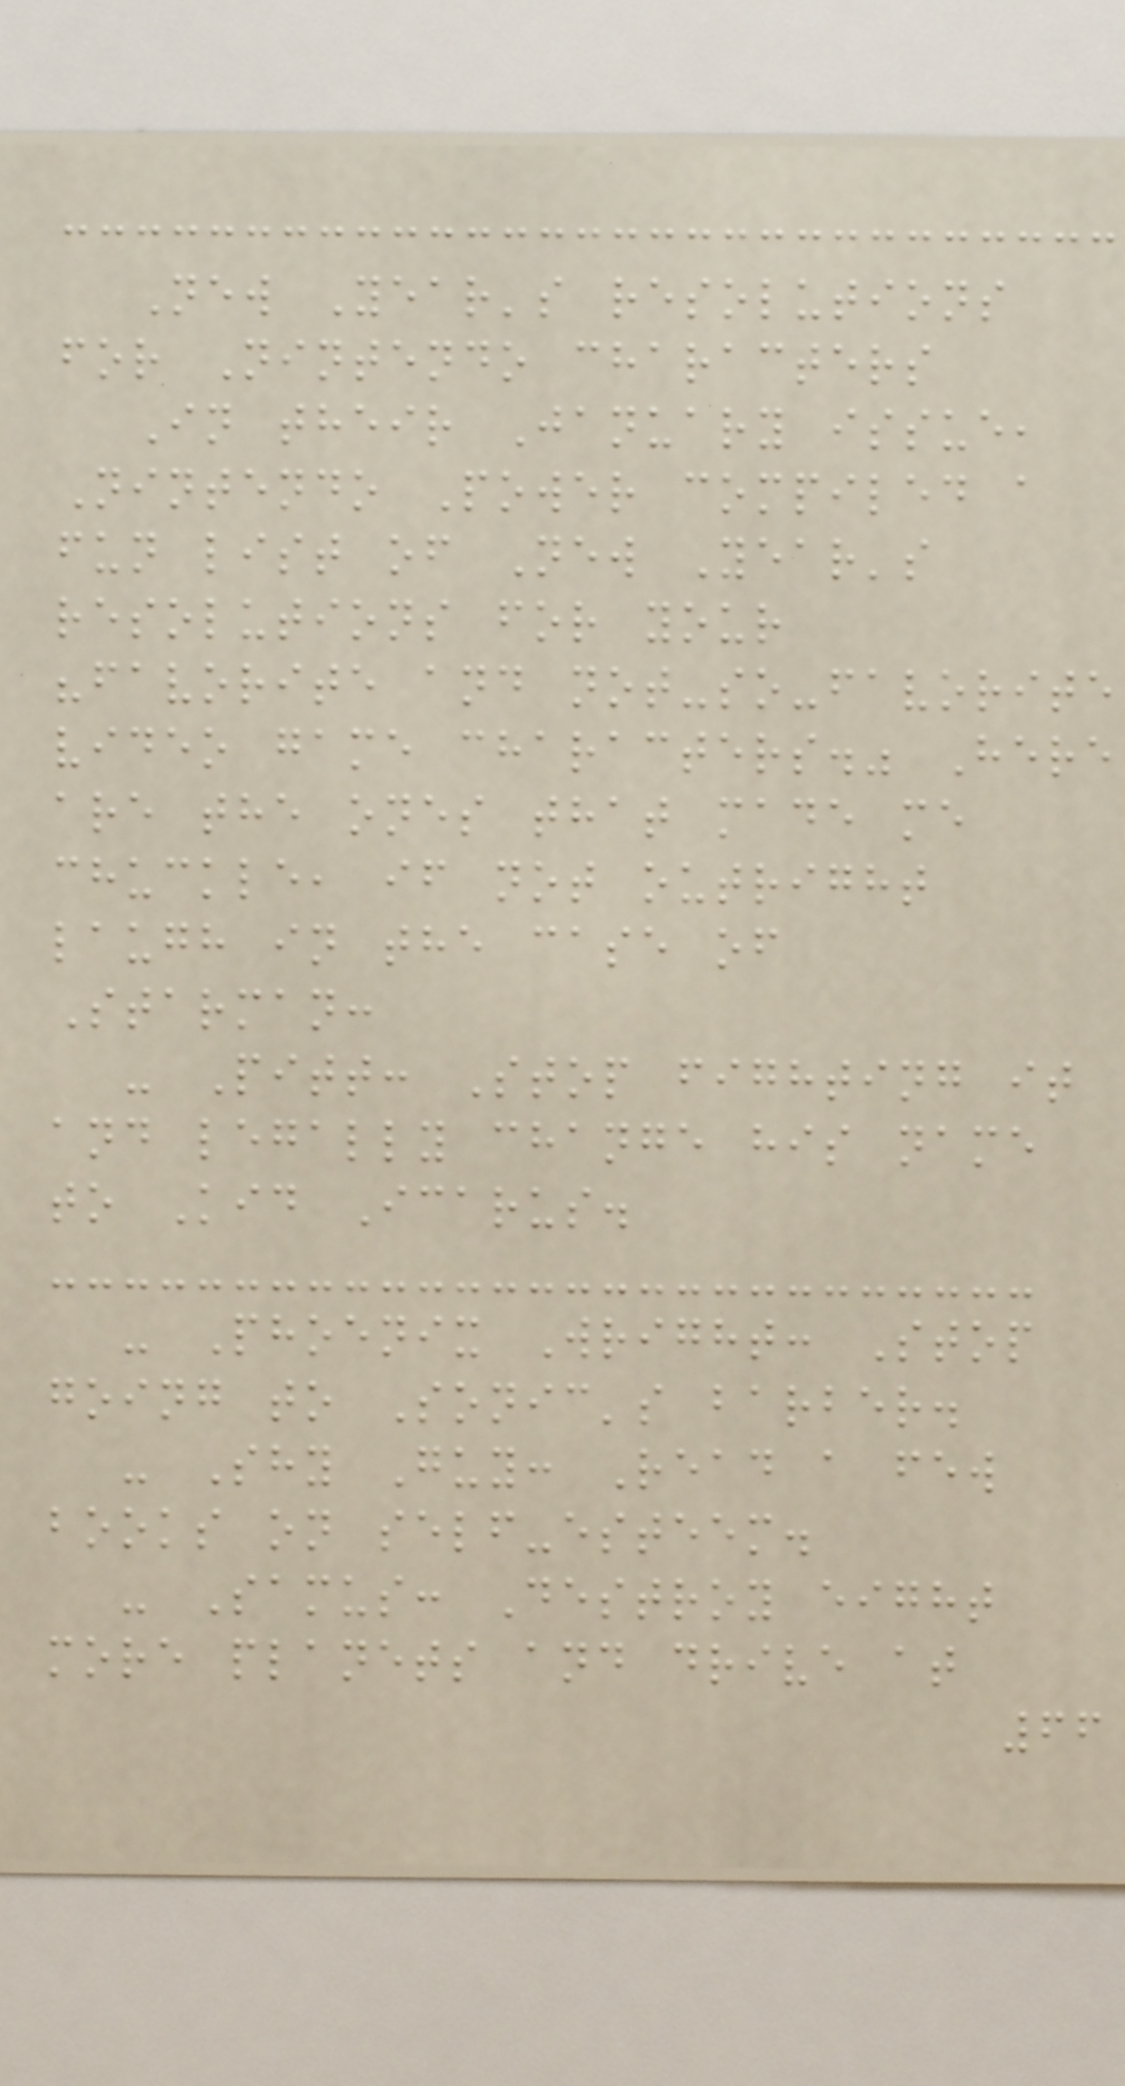New Year's resolutions
for Nintendo characters
In their January issue,
Nintendo Power compiled a
fun list of New Year's
resolutions for your
"favorite and not-so-favorite
video game characters." Here
are the ones that made me
chuckle, if not outright
laugh in the case of
Starman:
- Pitt: Stop fighting it
and legally change his name
to Kid Icarus.
- Phoenix Wright: Stop
going to Sonic's barber.
- Shy Guy: Read a few
books on self-esteem.
- Samus: Destroy eight
more planets and drive at
66
